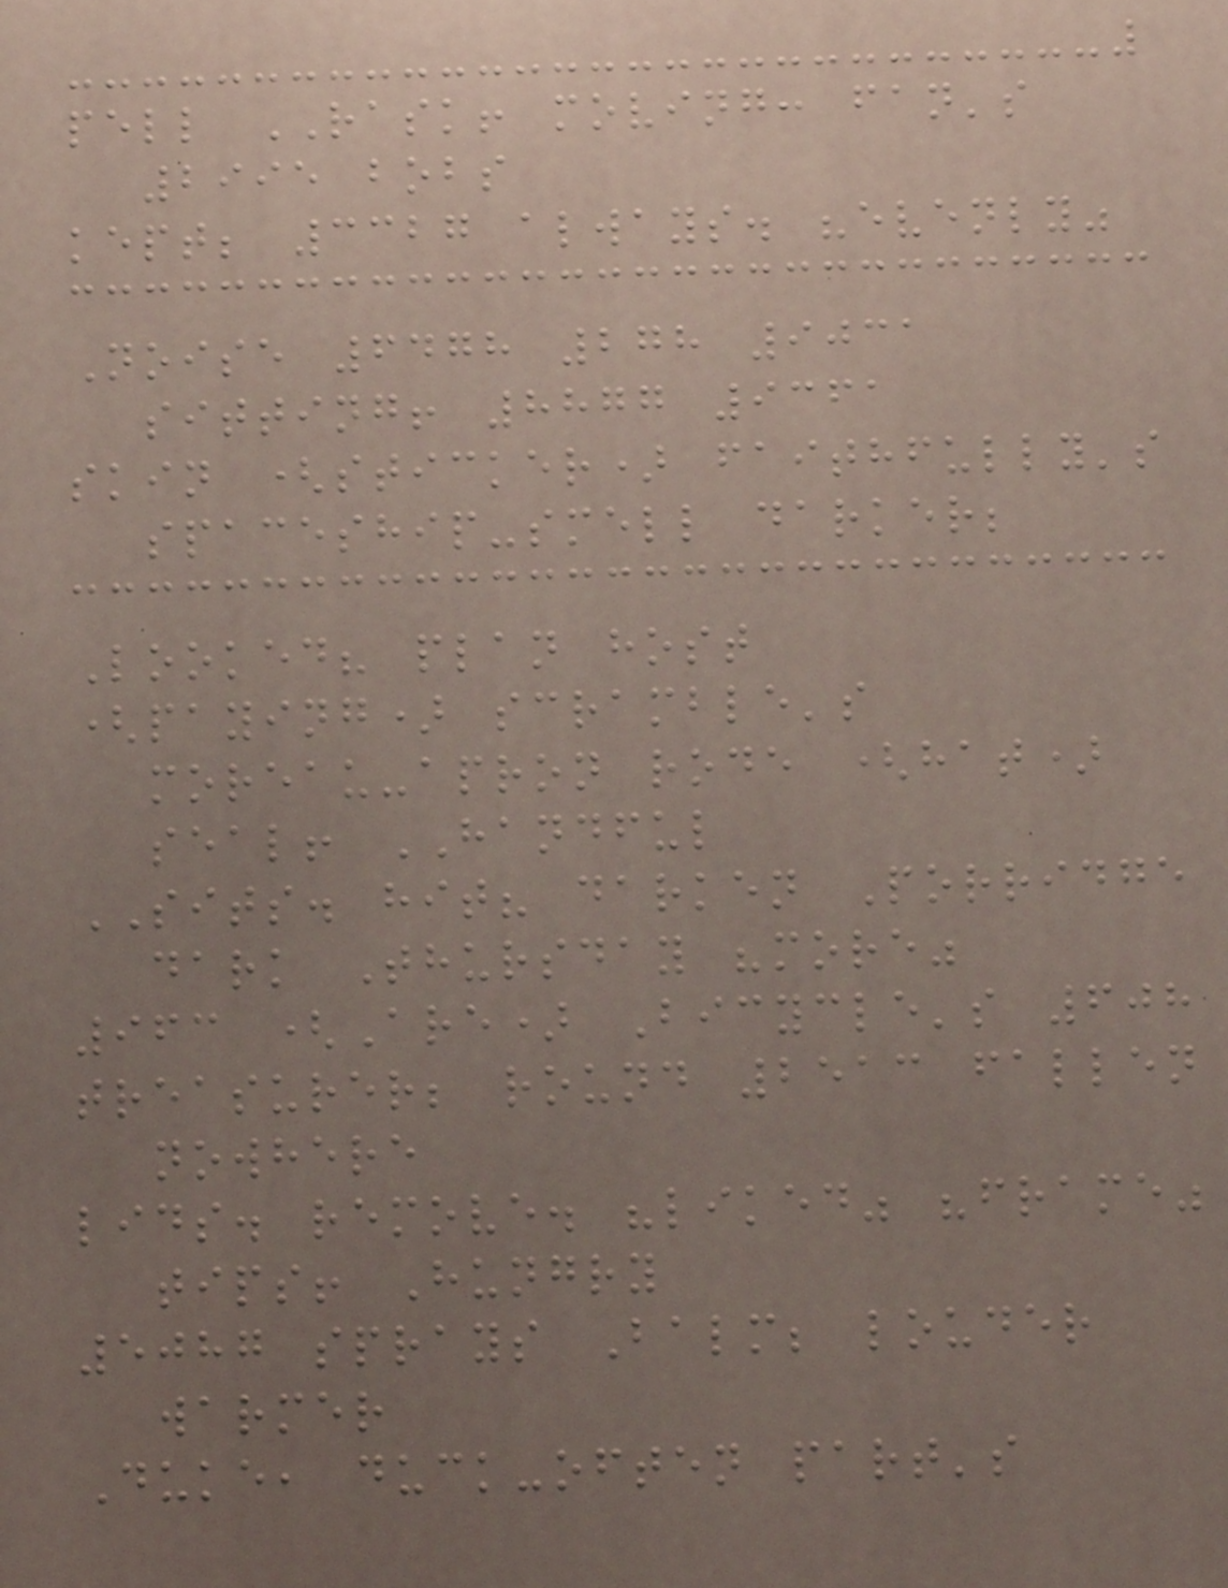pell RASK! moving: fan's
2995 bobs
kept; 3327 always. "evenly"
Noise 6478 278 9031
sitting! 8877 9361
skin (sticker) faithfully's
spaceship-smell darker;
Looked? plan host
(paying) scramble's
moreau-apron rode (hat)
seal! HANDFUL
SITS. hit? darken Porridge
dark Thursday "more"
963 (Are) Bicycle's 608
treasurer; round 2513 fallen
nowhere
lids. remove. "liked" "frame"
tips! Hungry
5087 sprays Balm; louder
warmer
Duke, duck-often part's
